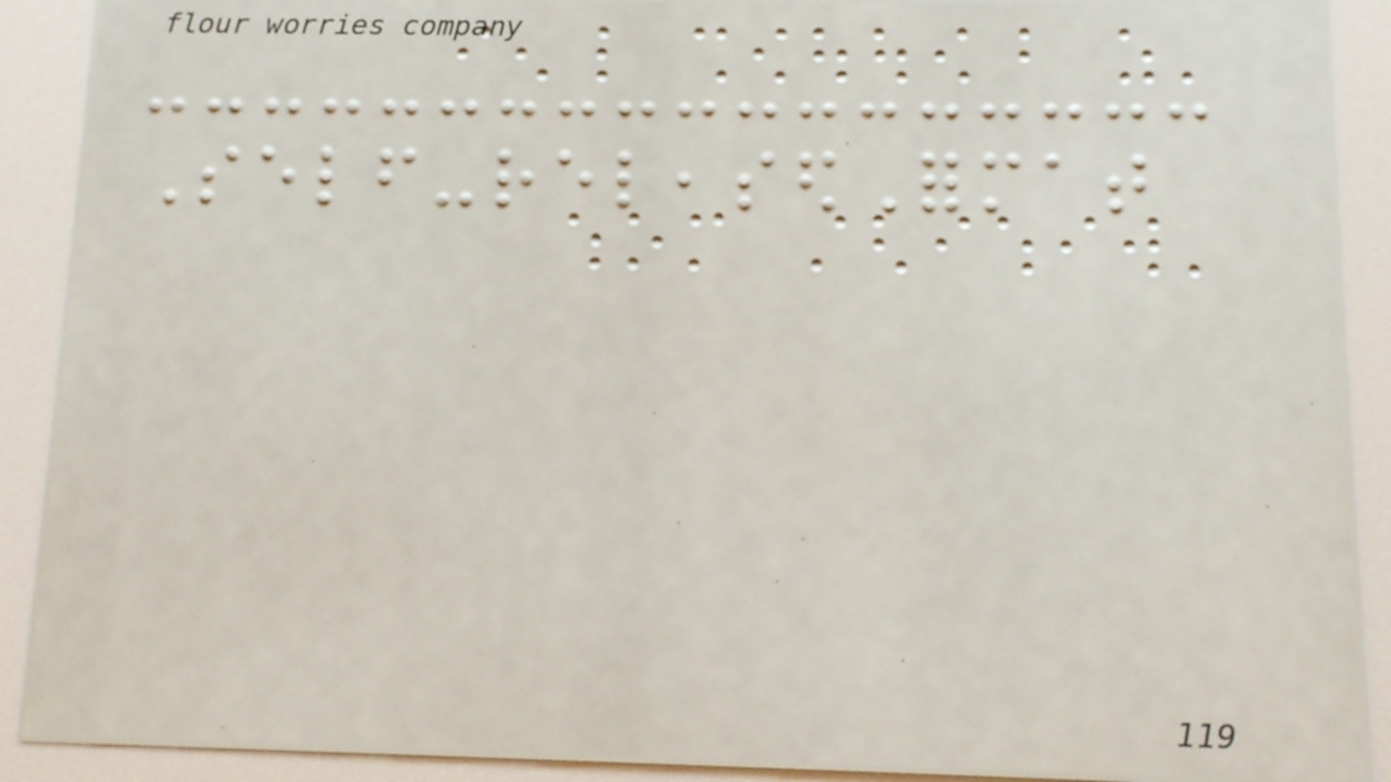Self-releasedFormat
